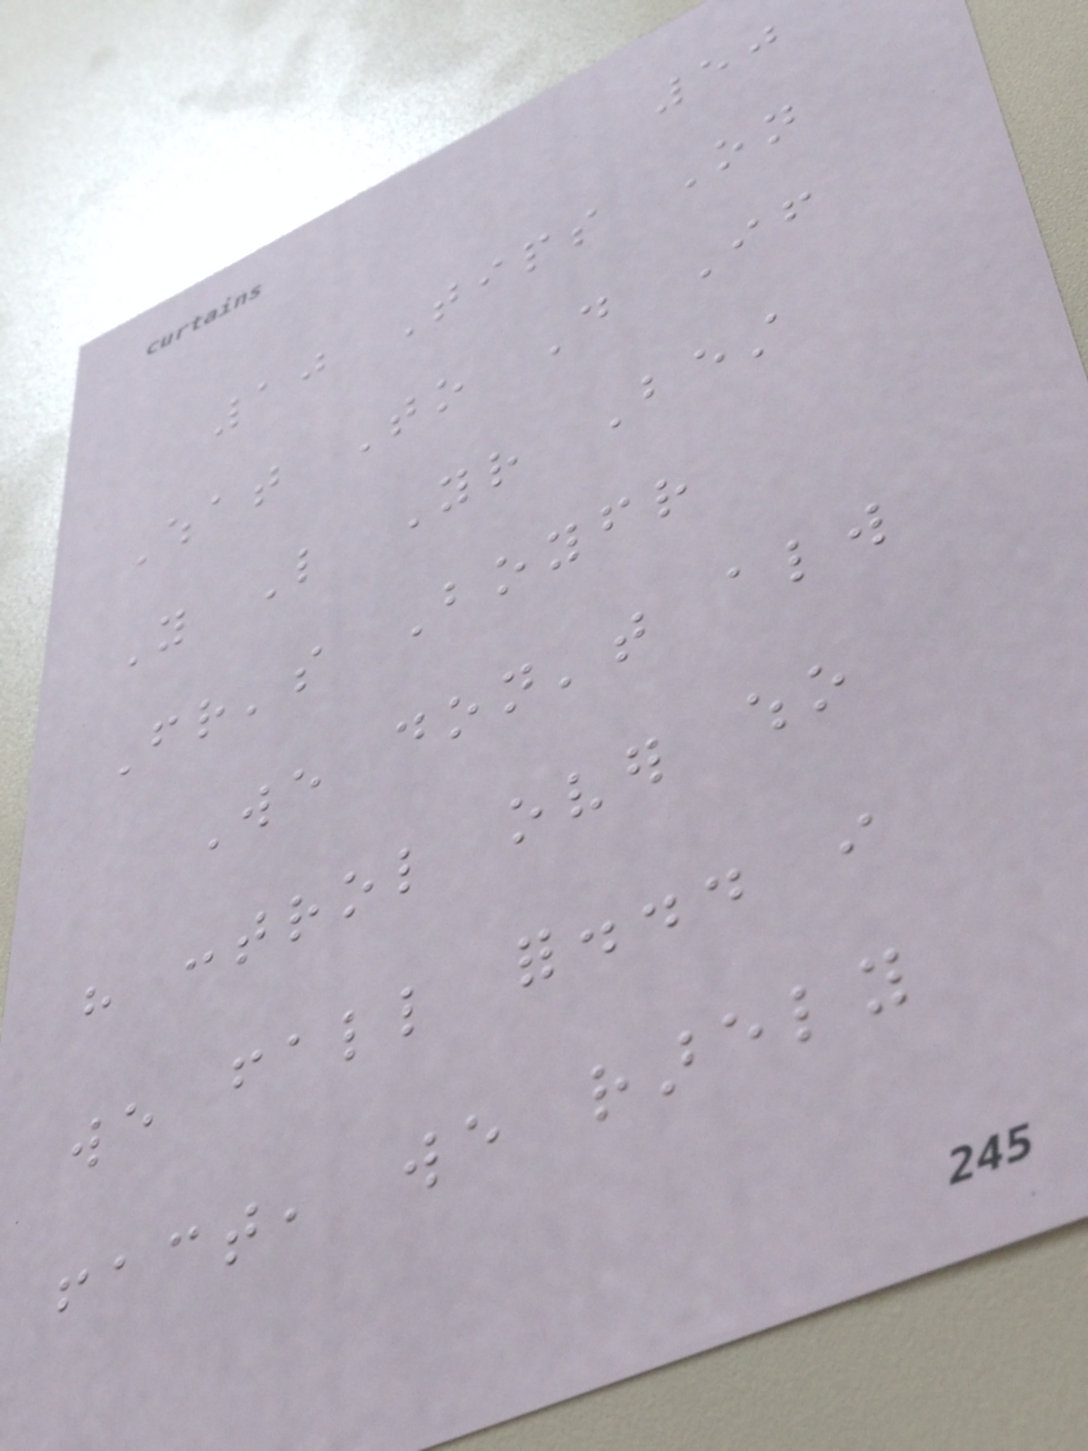50
10 Tips On
What To Do If
You Like Your Best
Friend's Boyfriend
We don't always
have control over who
we fall for... in
fact, we rarely
